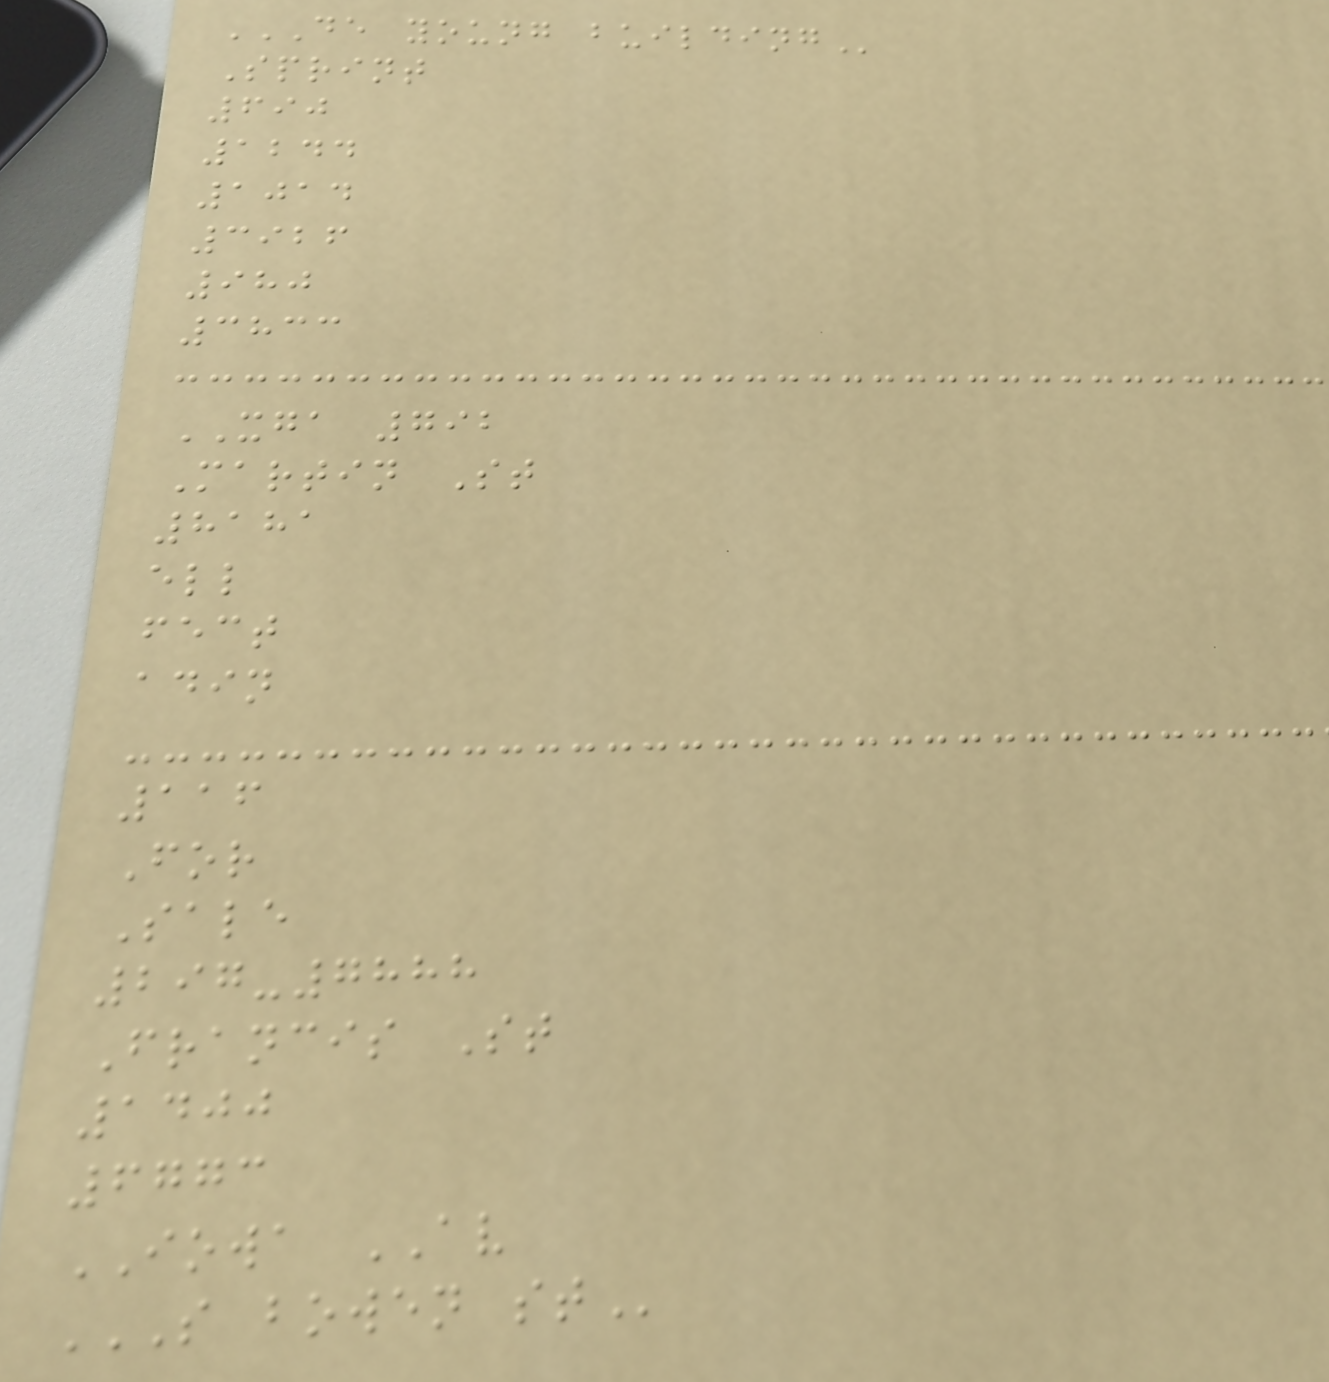DE YOUNG BUILDING
Sprint
690
1244
1014
3926
980
3833
XGA 792
Martin St
8181
ell
fect
adin
116
For
Sale
297-7888
Francis St
1400
6773
IOWA AV
S BOWEN ST
